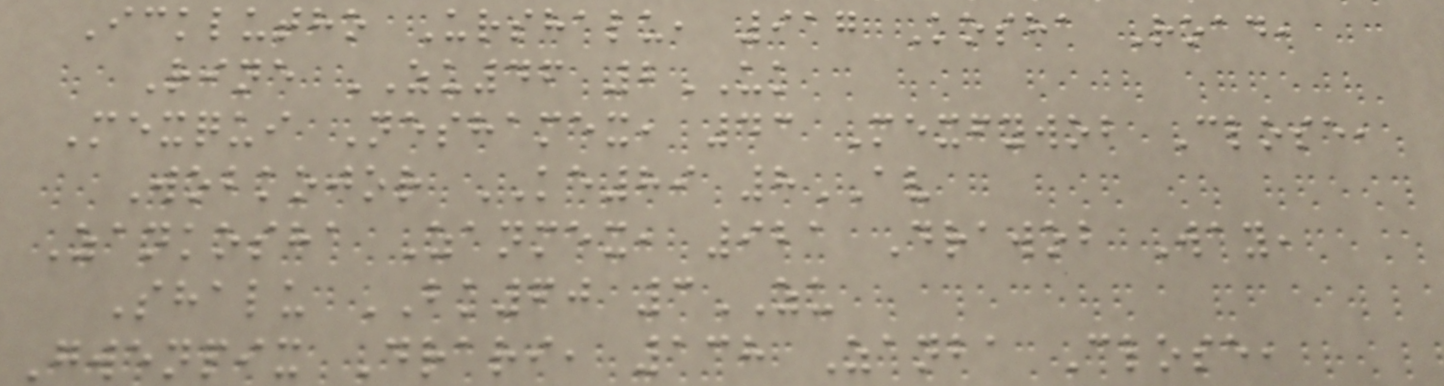Icklutho Urshalu, 917 Kosha Road,
Rine ZU46 2UK
Mexqui Neshamex, 43 Mexfywob Close,
Wobkojor KE89 8AV
Zankosha Zanmex, 921 Drawob Way,
Shalu BK60 3ZU
Gwenpix Drari, 138 Zanba Close,
